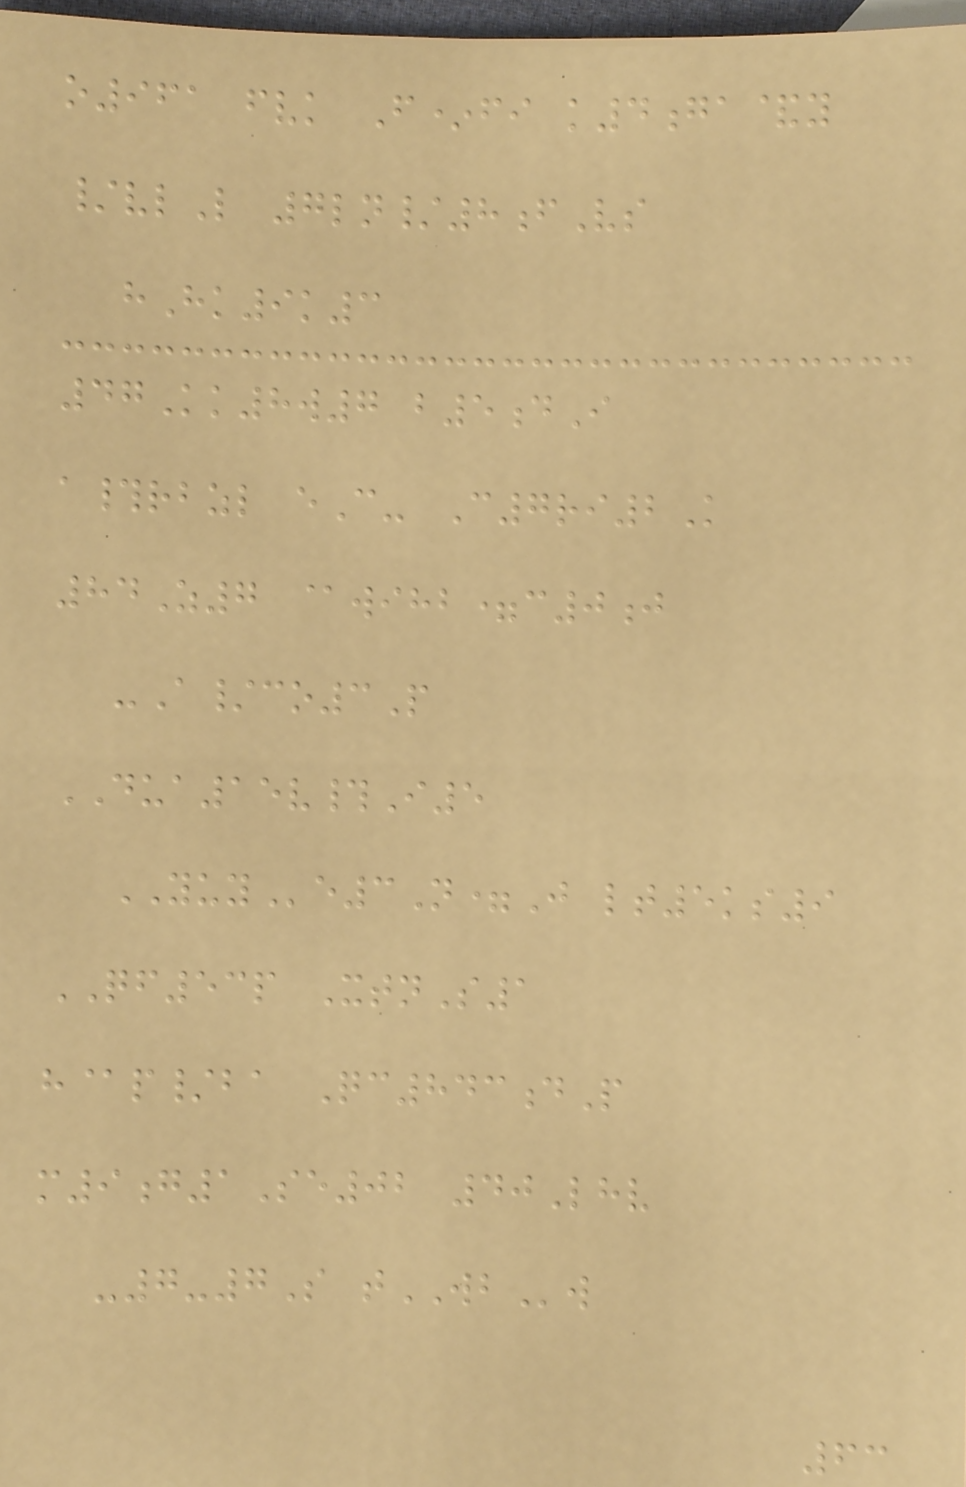o961 fvk F*fi k4ga&y
/vlL 7ln/8fVs
hHk9k3
47Kk8w7 b5dI
a#rbzl eC- C7ri2K
84Z7 @wihb=c0j
-A/co3P
DUA15v#I5
YUYe3N=J lt5ks9
QF53p XtnS1
h@p/ba Qc843dP
m9g1Se02 40Lhv
-7-7S tWBw
63
